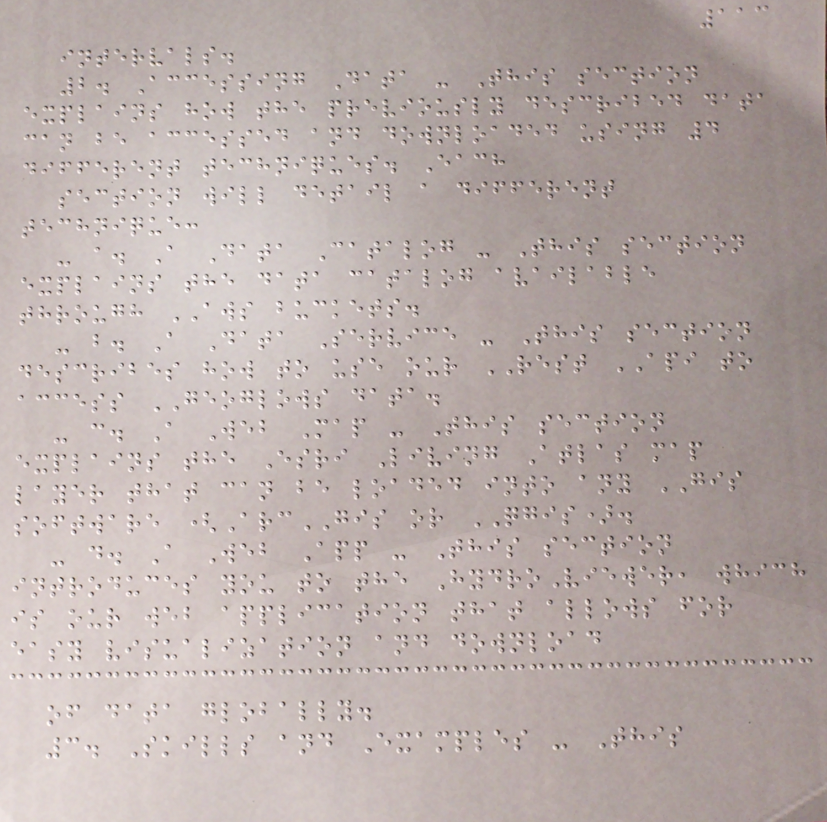113
intervals.
2. Accessing Data - This section
explains how the previously described data
can be accessed and downloaded using 4
different techniques. Each
section will detail a different
technique:
- a. A Data Catalog - This section
explains the data catalog available
through AWS buckets.
- b. A Data Service - This section
describes how to use our REST API to
access GEOGLOWS data.
- c. A Web Map - This section
explains the Esri Living Atlas map
layer that can be loaded into any GIS
software (ArcGIS or QGIS).
- d. A Web App - This section
introduces you to the HydroViewer, which
is our web application that allows for
easy visualization and download
of data globally.
3. Skills and Examples - This
